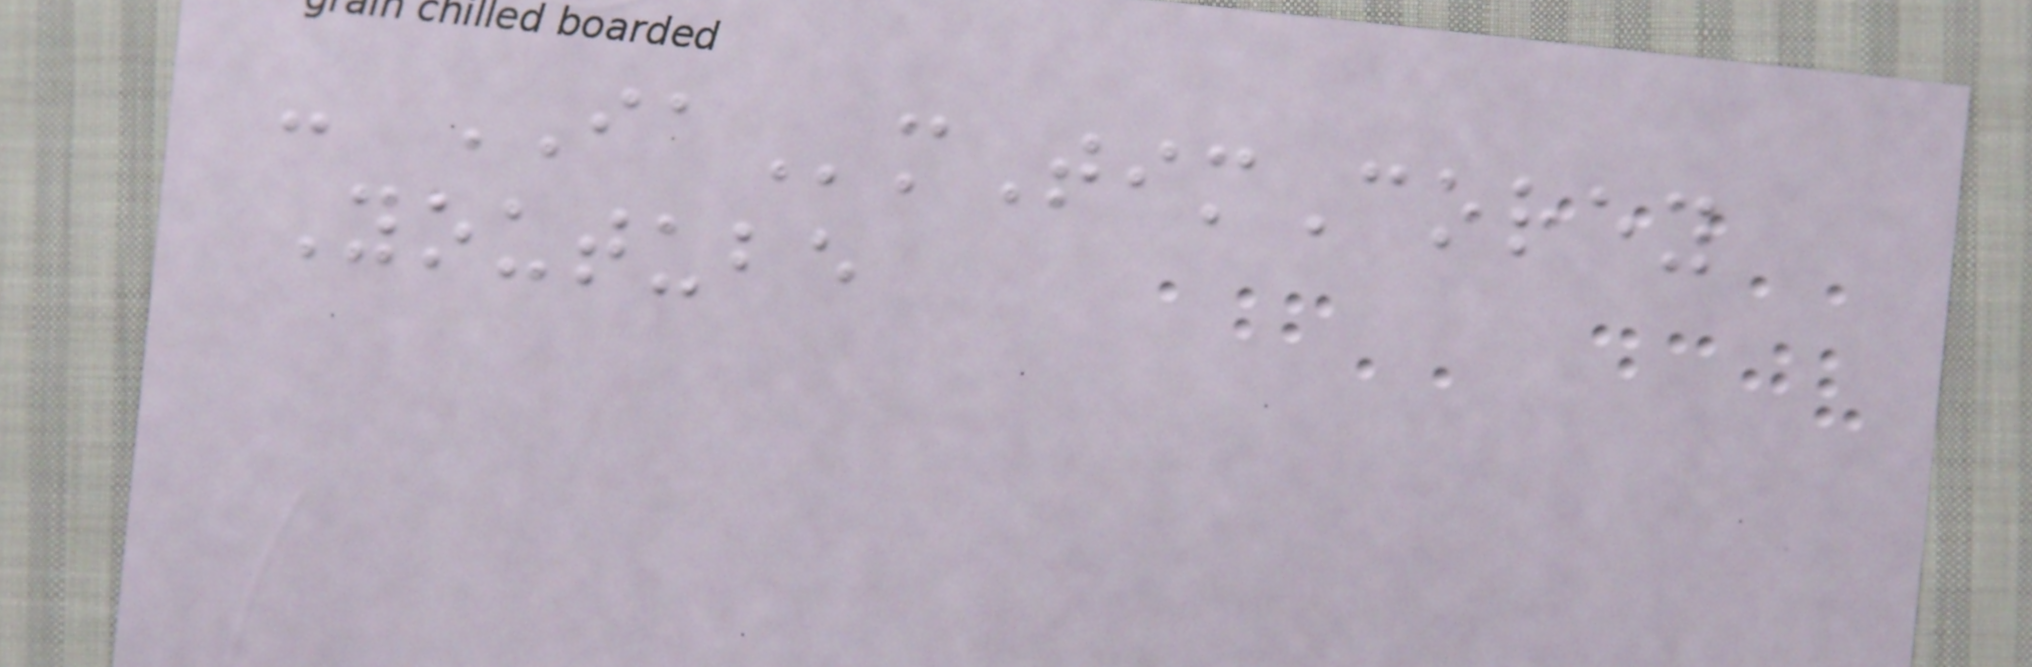- IAmTimCorey
Youtube
